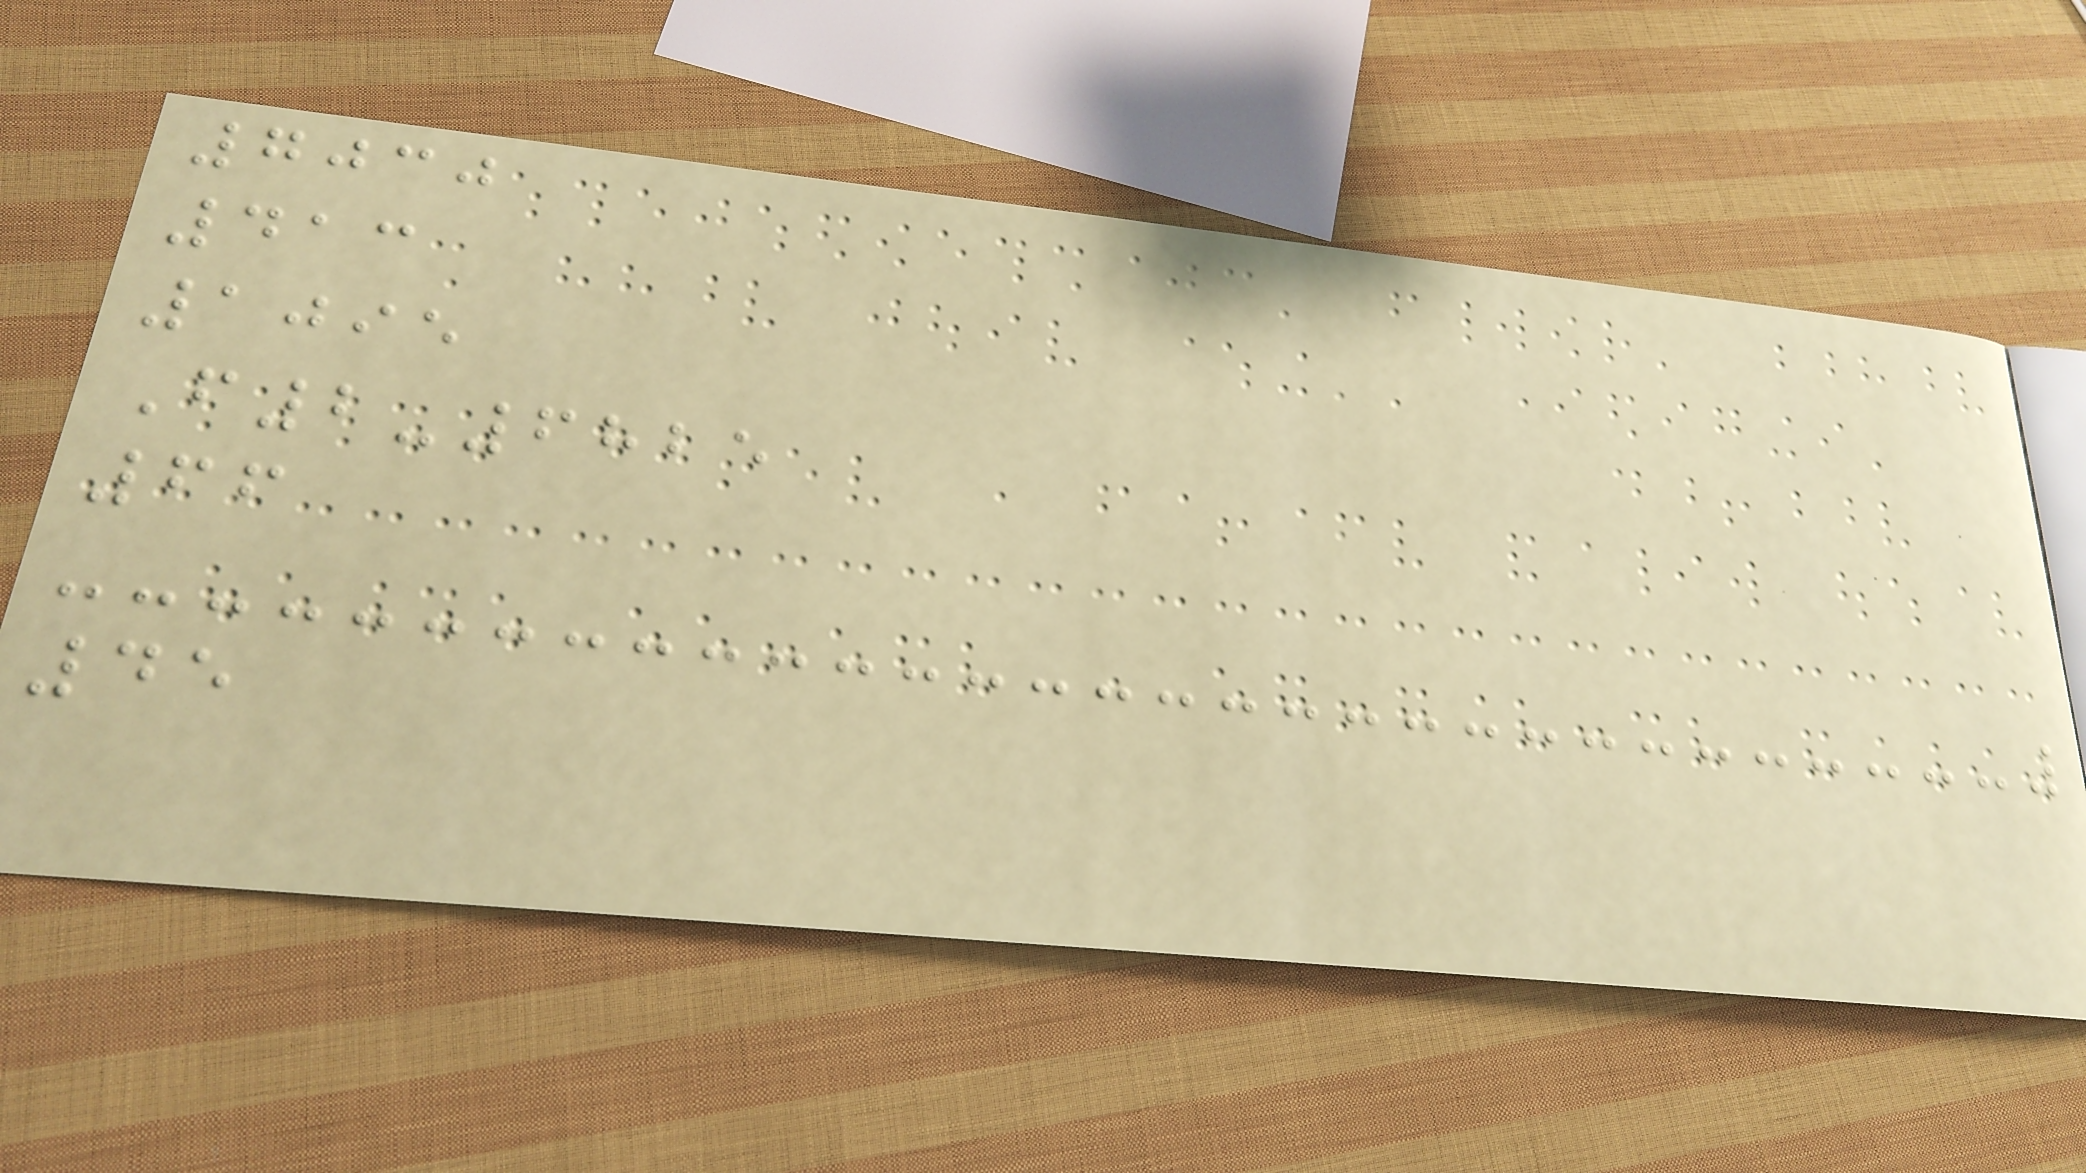7030
413
1095
F2-6825
66
45
